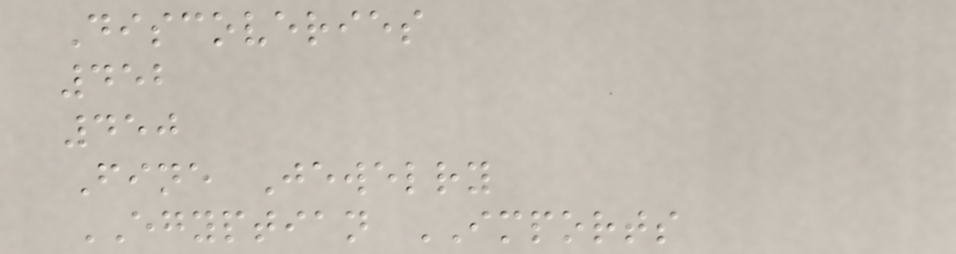Discoveries
452
450
Fine Jewelry
EGYPTIAN IMPORTS
